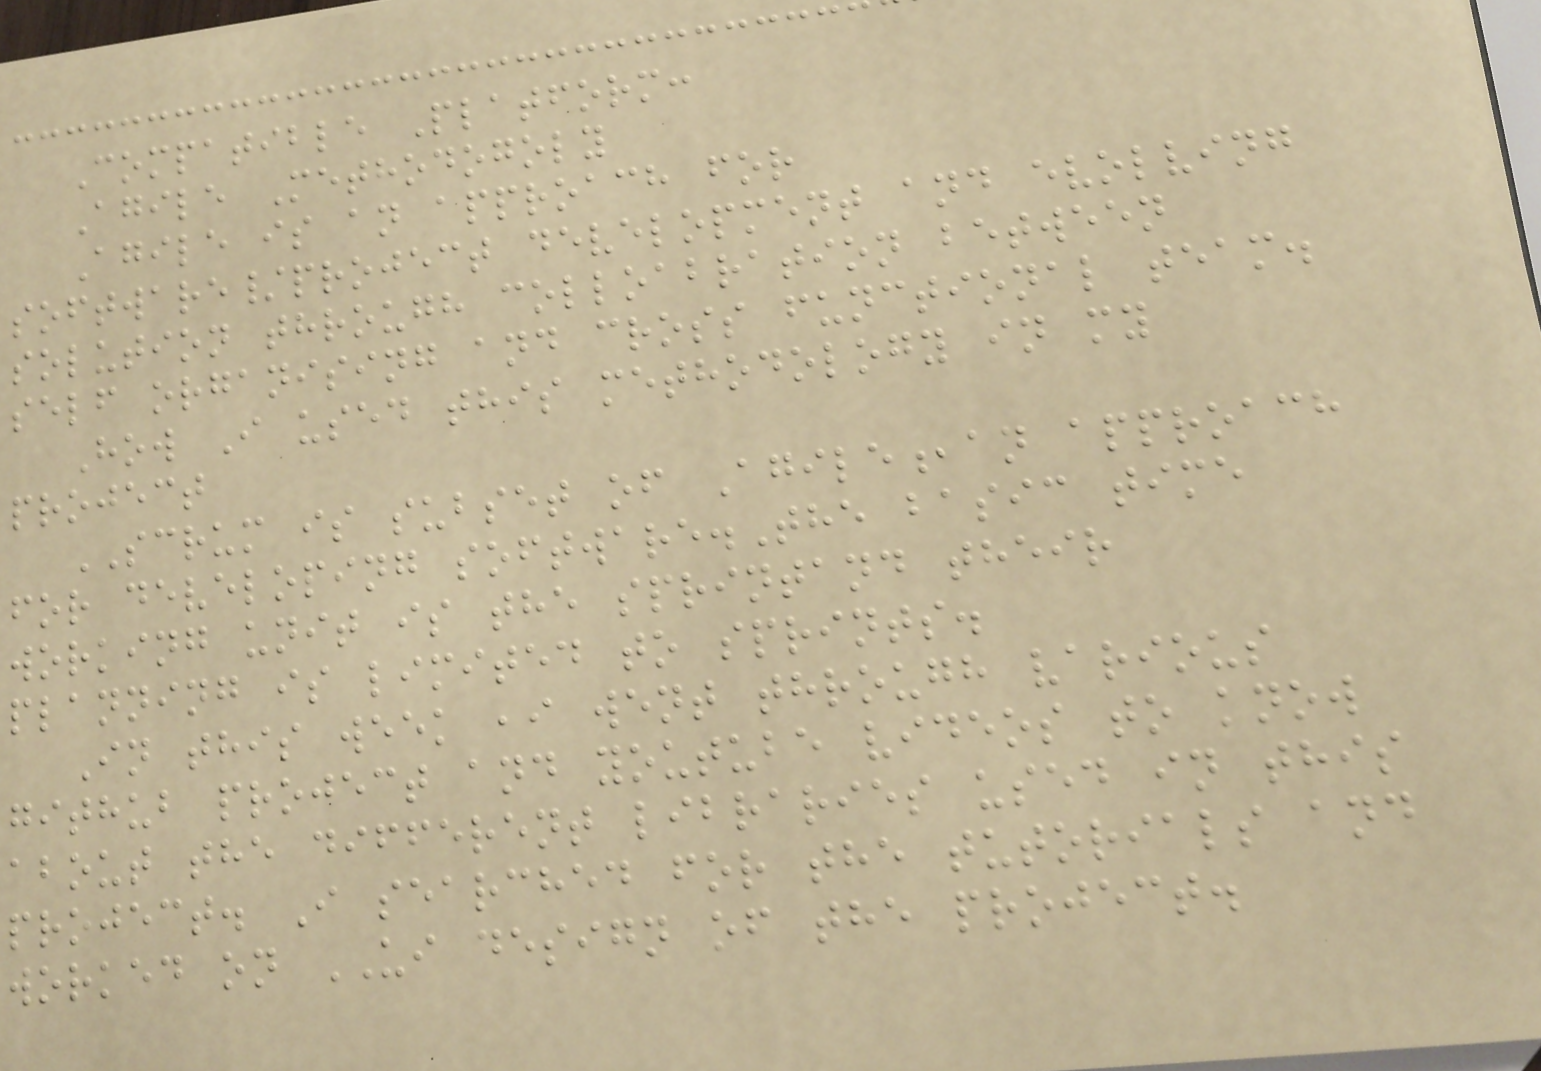Compatible Platform:
Agile Methodogoly
Agile is an approach for
software/project development and evolving
solution through colloabration between
self organising and cross functional team.
How I used this methodology in my
project
SCRUM is subset of Agile,an approach
for developing software.The basic time
working unit is the sprintand their
planning is limited to sprints.
In this week ,i went through various
github project and youtube videos to know
about the different libraries used in this
project. I searched for the tutorials and
worked on UI design of the project.
